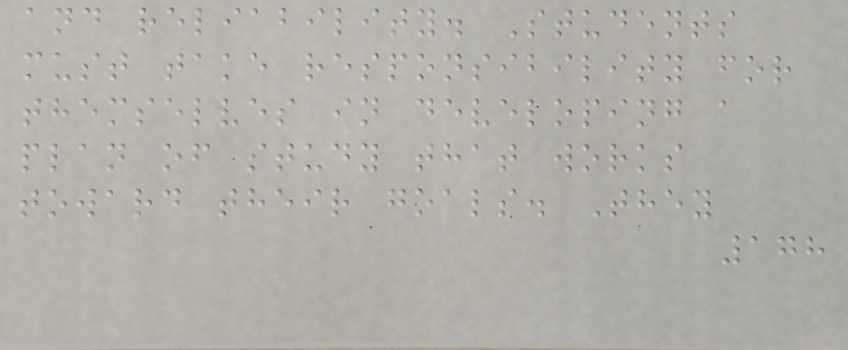and reliability. Students
must take responsibility for
themselves in developing a
plan of study that works
toward their goals. They
178
